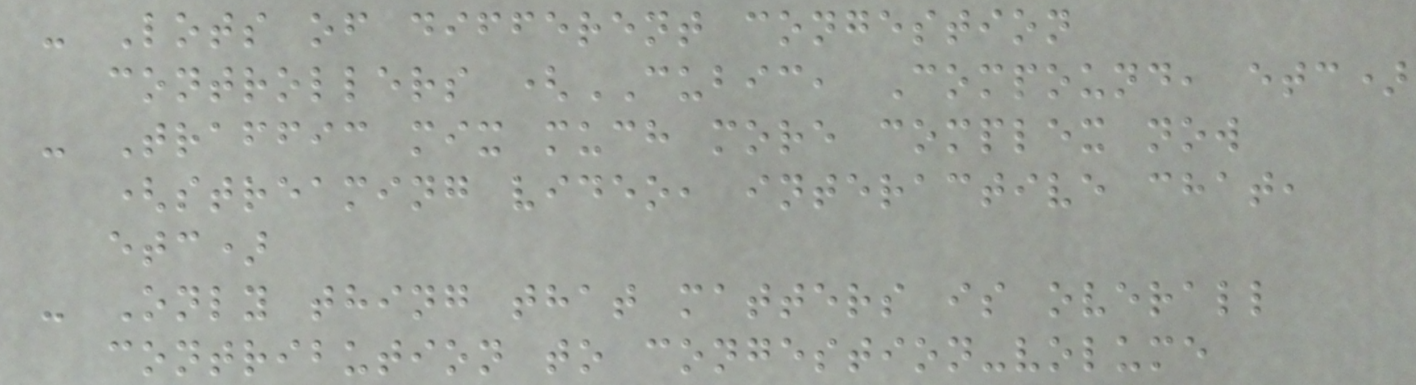- Lots of different congestion
controllers (CUBIC, Compound, etc)
- Traffic mix much more complex now
(streaming video, interactive chat,
etc)
- Only thing that matters is overall
contribution to congestion-volume
